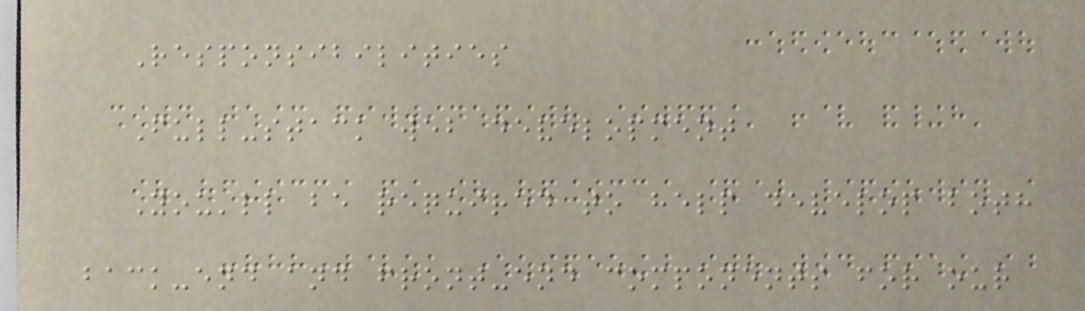Responsibilities
Full-stack web development
You'll be required to help develop both
back-end and front-end components for our
